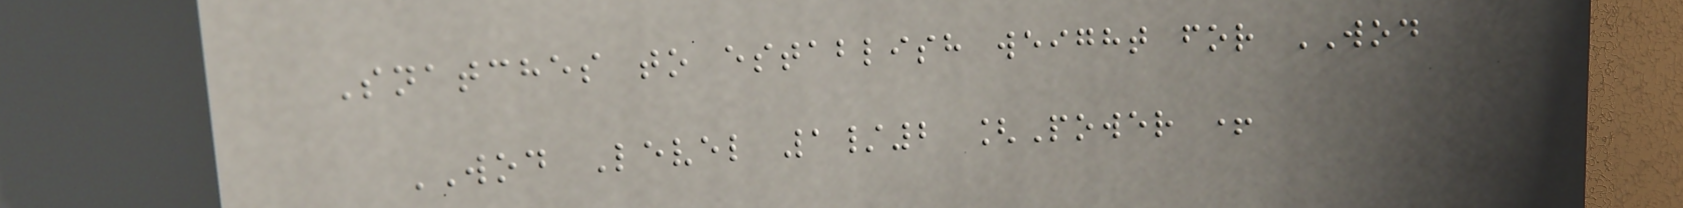Snatches to establish weight for WOD
WOD Level 1/2 [Power +
